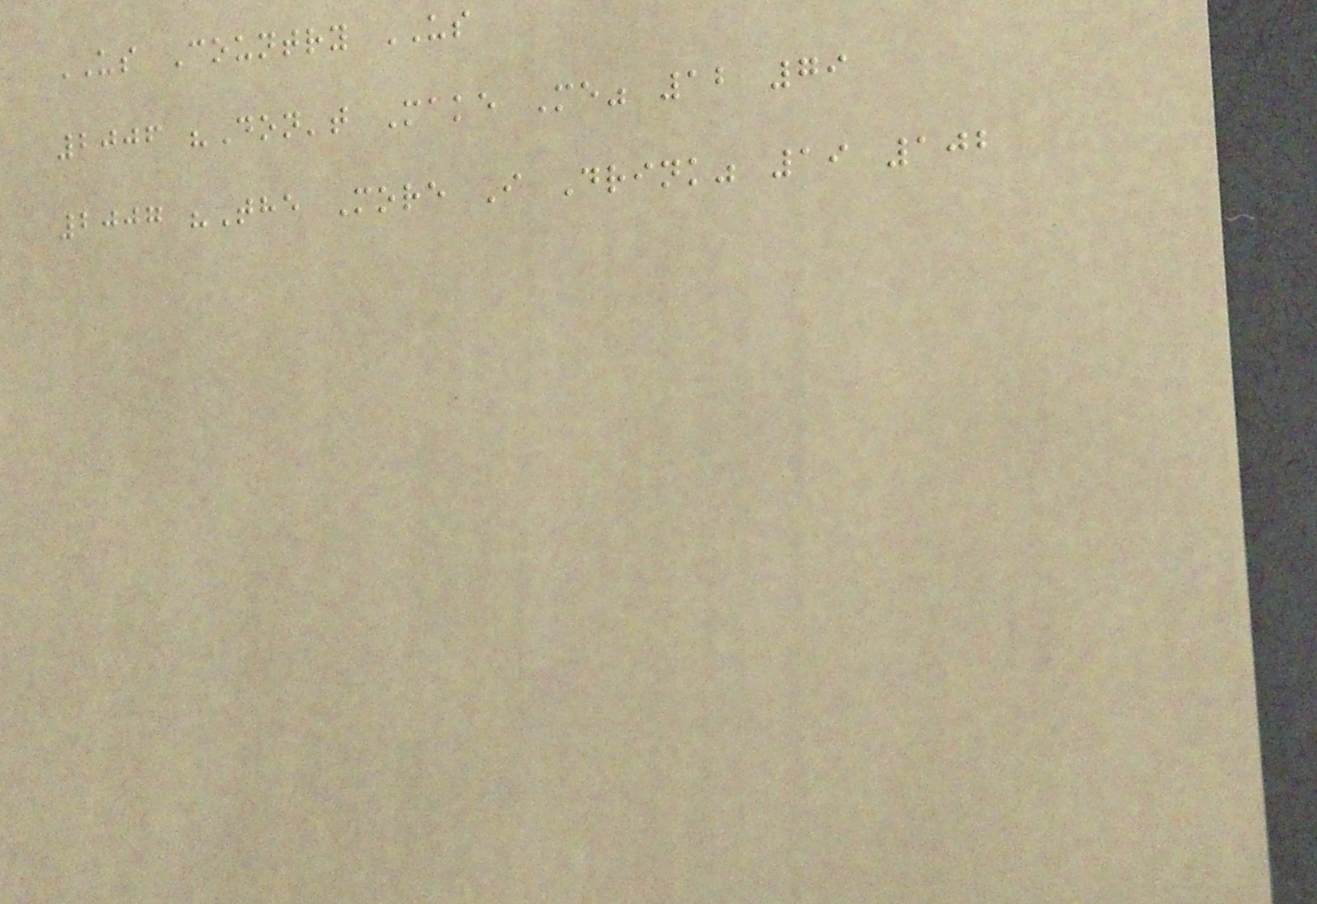US Country US
2006 "Don't Make Me" 12 79
2007 "The More I Drink" 19 102
